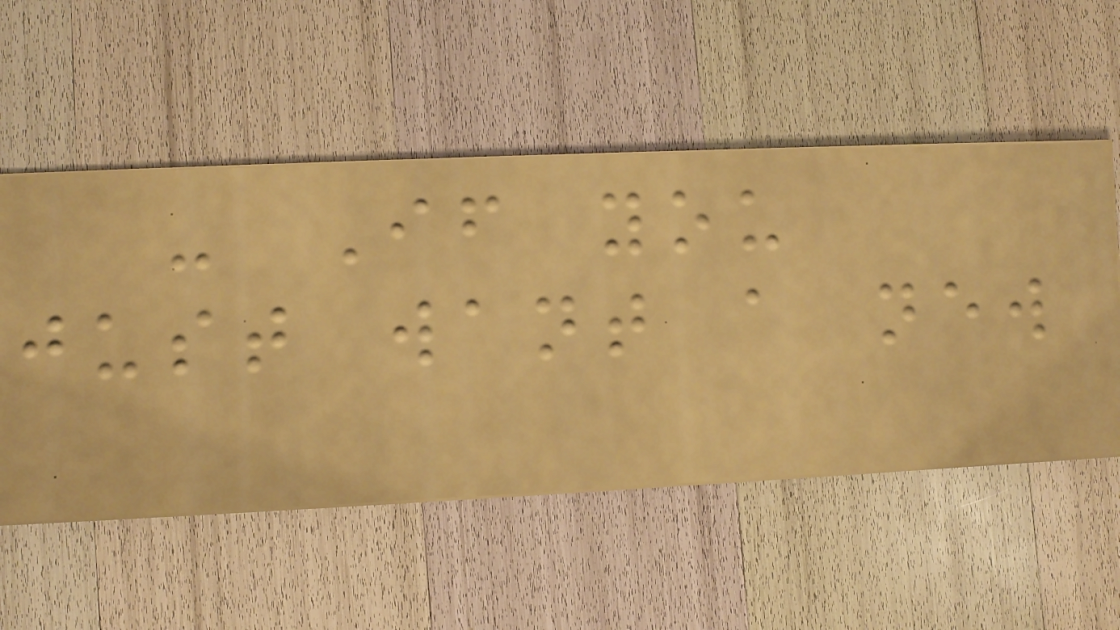- If you
just want a new
